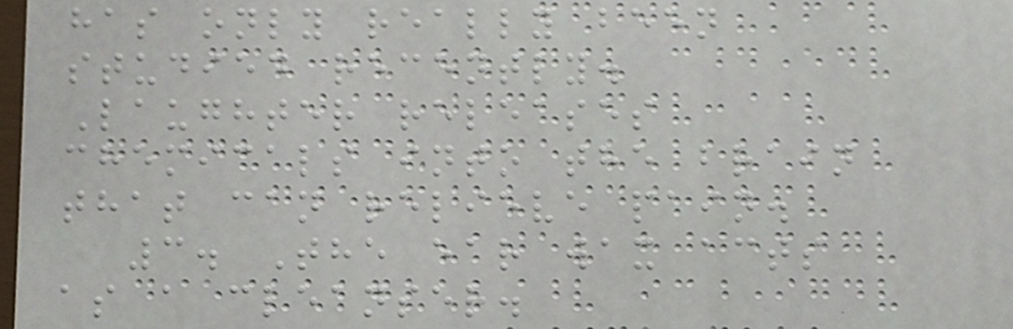has only really been
studied recently.
Laughter releases
chemicals into the brain
that can relieve pain.
3. The ear wax acts
as a cleanser.
